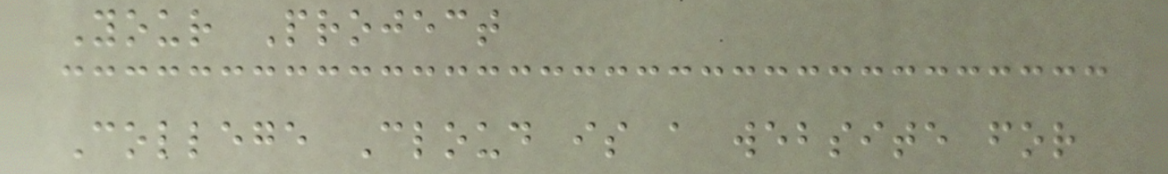Your Project
College Cloud is a website for
